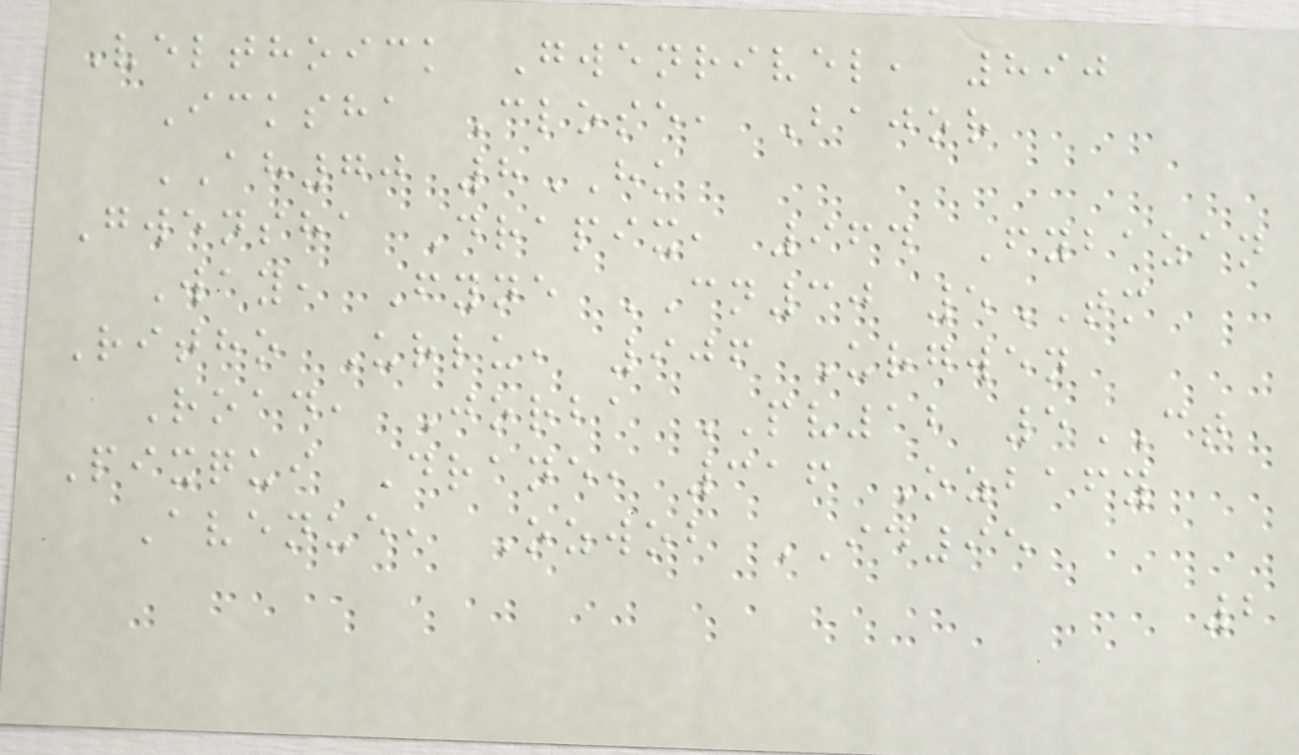Velthoick Gwenrivel, 890
Icksha Close, Bajor
AH70 8HK
Gwensha Drapix, 964 Fybazan
Way, Fyne CN30 5TM
Ritho Urlu, 906 Urgwen
Road, Jorba PV12 5CT
Pixqui Drane, 316 Ozbafy
Avenue, Ozwob ID95
2
